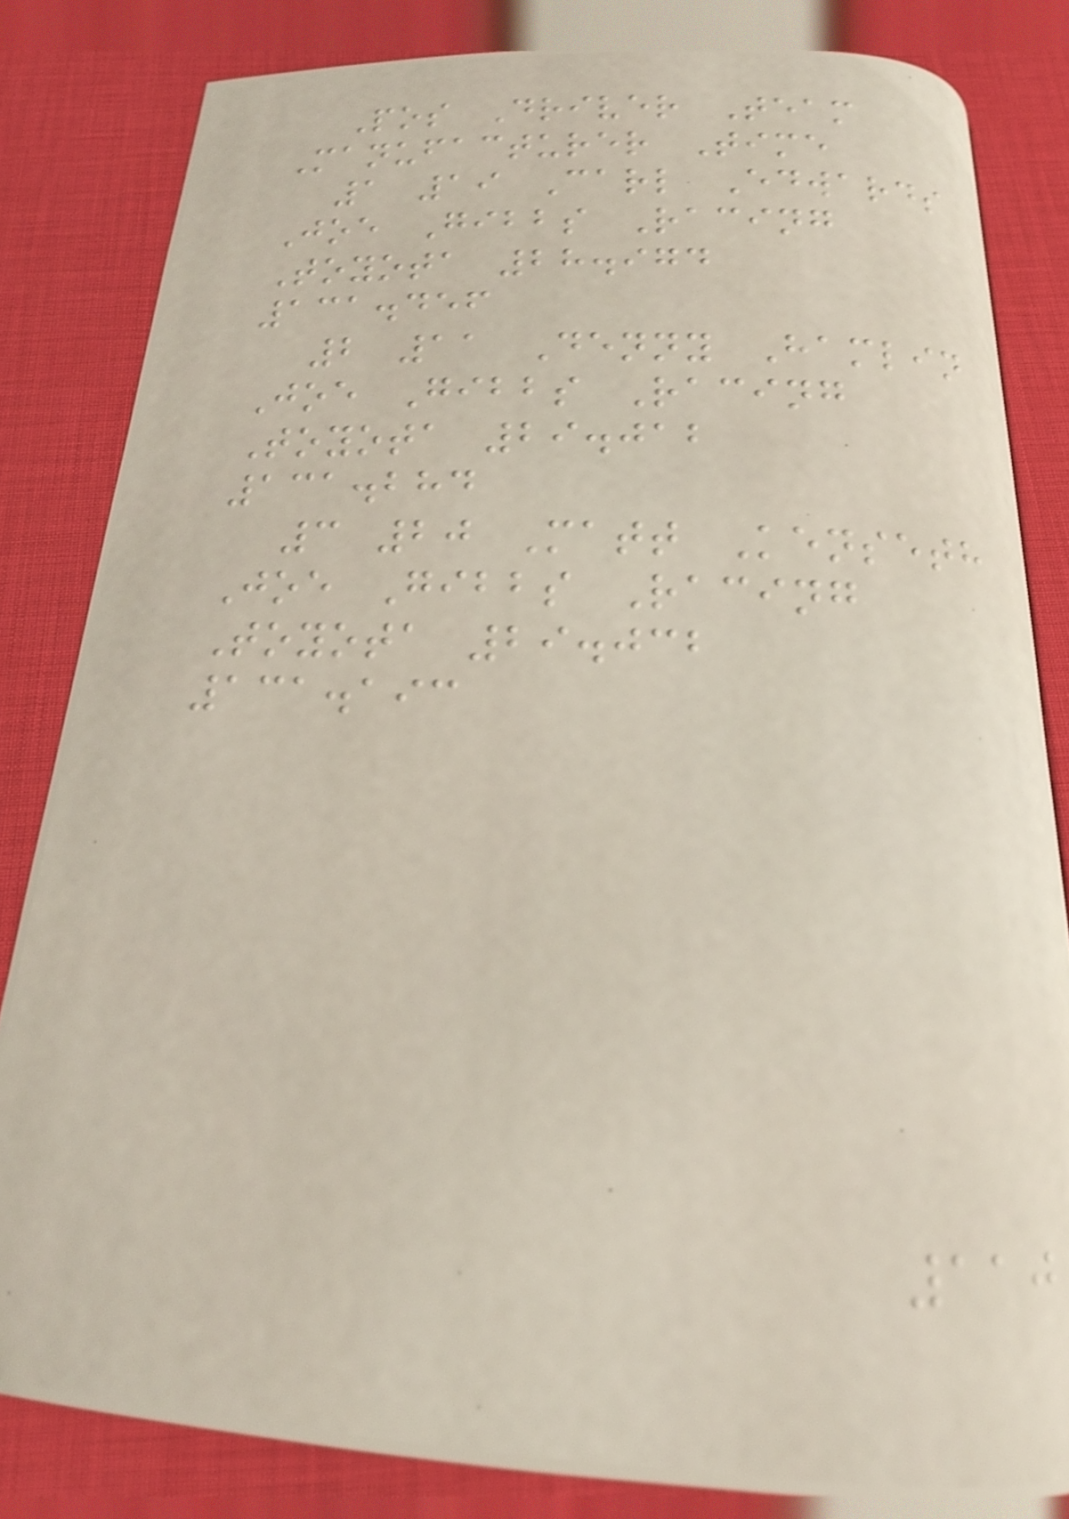Pos Driver Team
Manufacturer Time
1 19 Carl Edwards
Joe Gibbs Racing
Toyota 28.974
131.456
2 11 Denny Hamlin
Joe Gibbs Racing
Toyota 29.012
131.284
3 20 Matt Kenseth
Joe Gibbs Racing
Toyota 29.032
131.193
110
